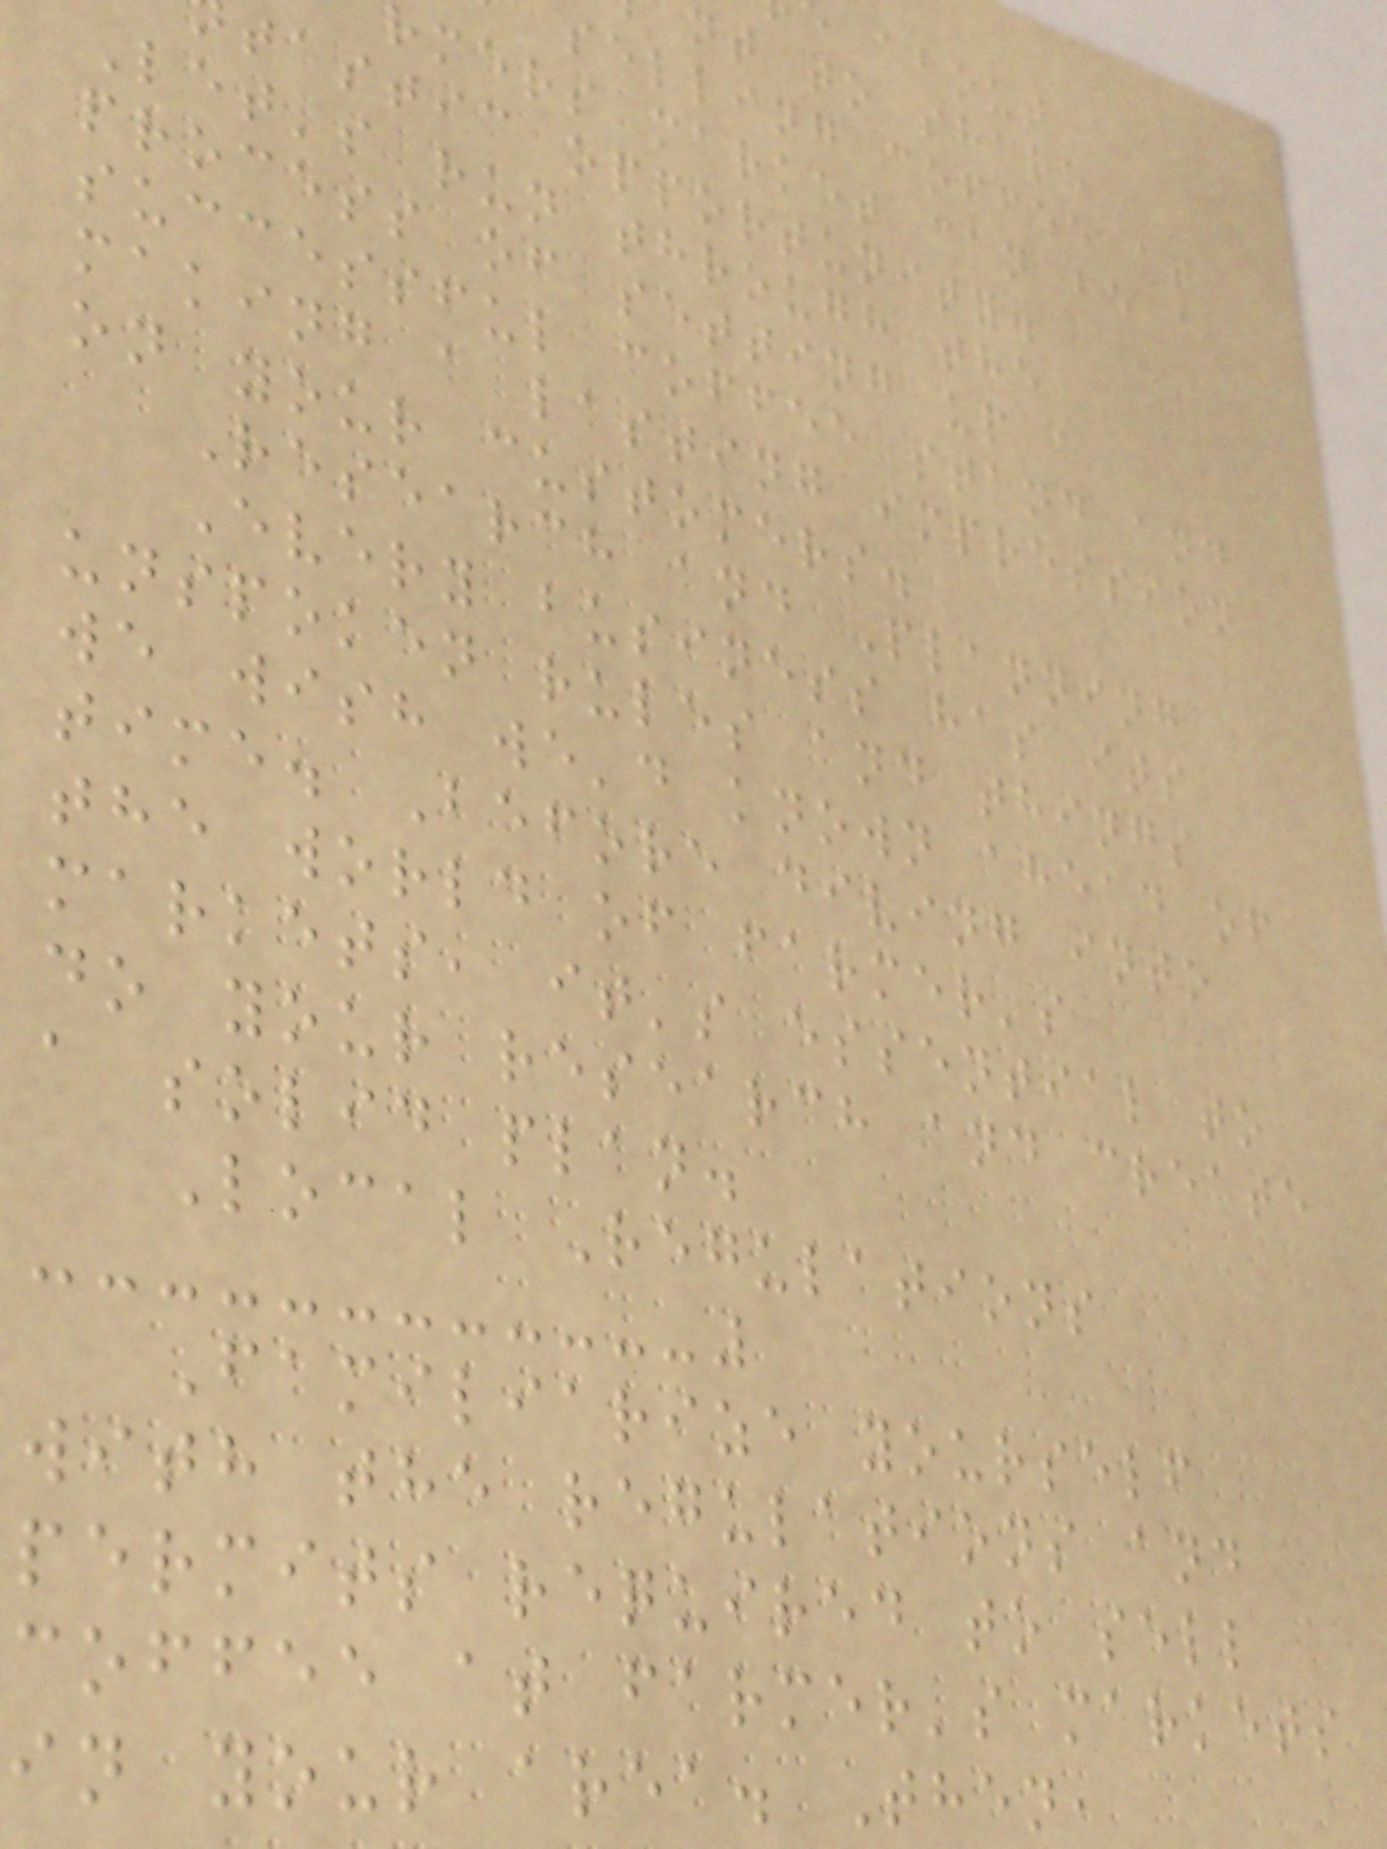nt to share
selling coffee at
rmers market can be a
tastic opportunity.
Let's run through the
process of setting up a
successful coffee stand and
making a lasting impression
on your customers.
Research and Planning
Every business has its
unspoken rules and things
we wish we'd known ahead of
time. Before diving into
the world of farmer's
markets, it's essential to
do your research and create
a solid plan.
Local Regulations
Familiarize yourself
with the regulations and
permits required to sell
coffee at farmer's markets
in your area. Then,
